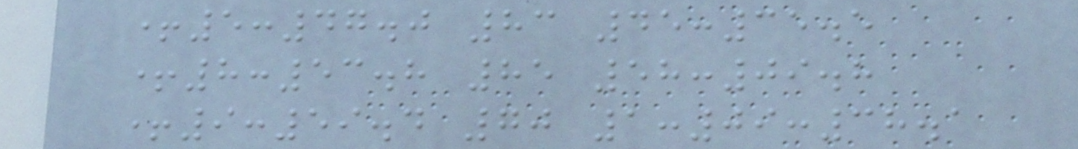+5:47.0 83 45:35.5
+8:53.8 85 58:09.8
+9:59.4 70 1:09:38.1
